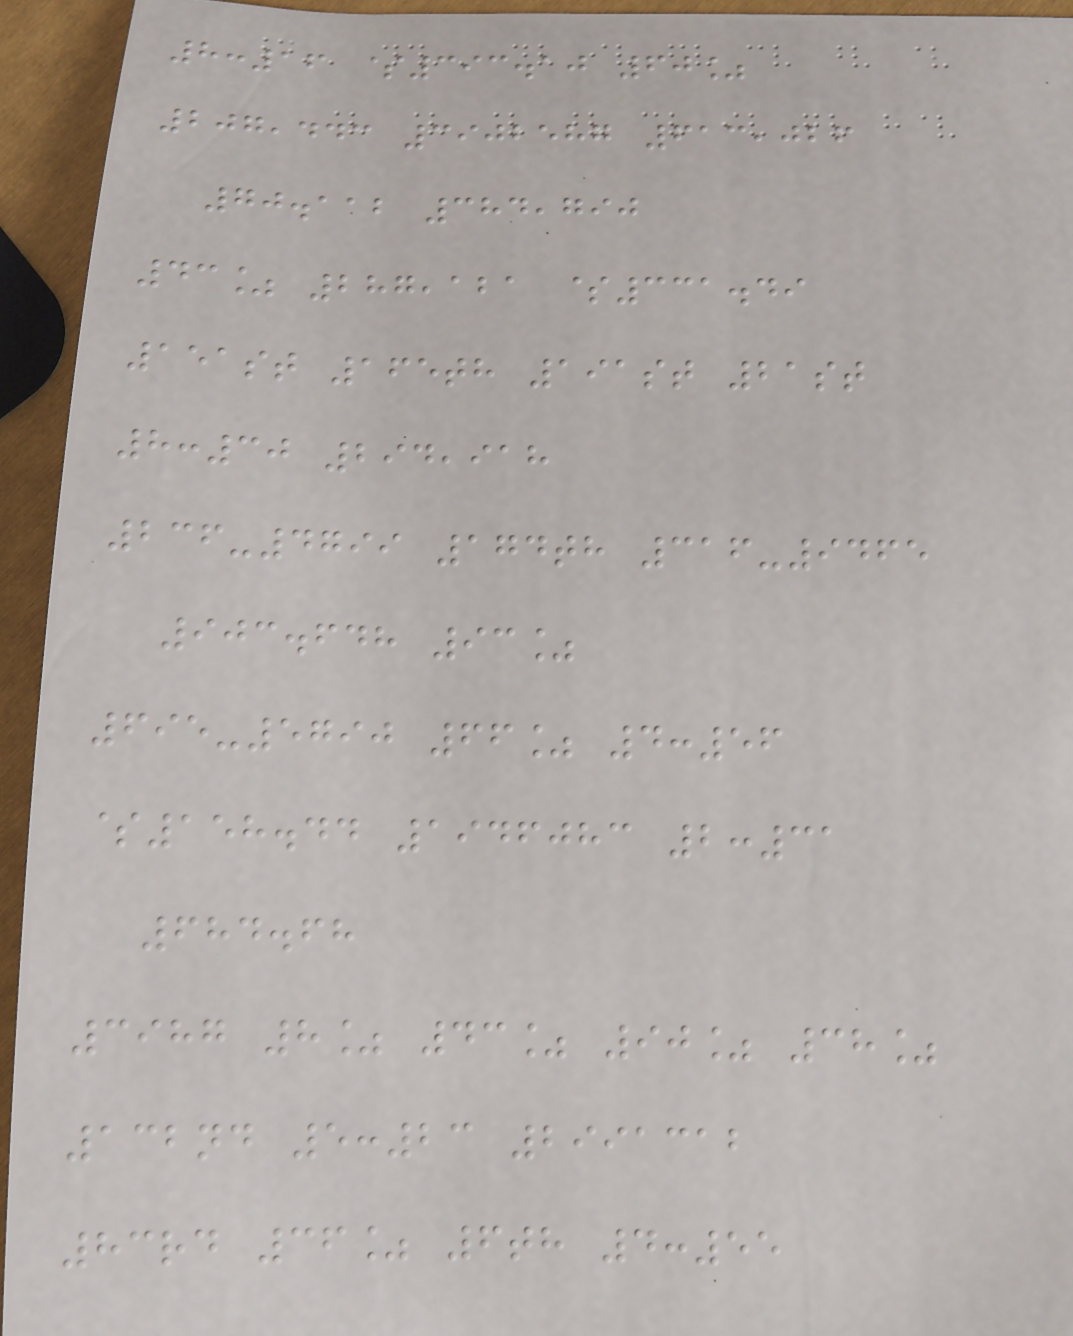8:16 $393.10 60%
207,443 3902587 613,026
70.112 384,790
43% 287,121 $331.49
151st 165th 191st 21st
8:30 294,918
236-4799 174th 316-9465
903.648 93%
695-5790 66% 4:56
$158.44 1946083 2:31
684.68
3987 8% 43% 90% 38%
132nd 5:23 2991312
83rd 36% 6th 4:55
